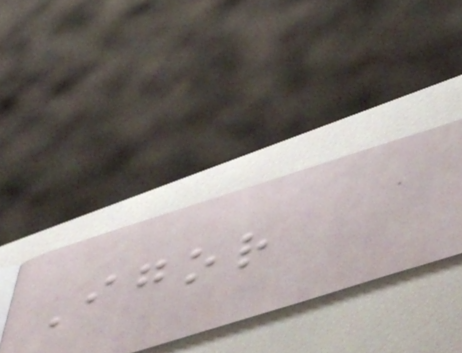Igor
